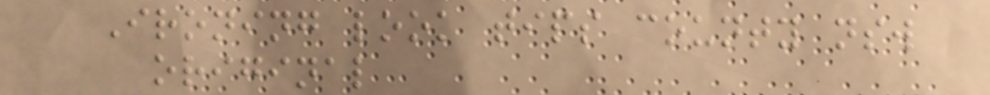Ironing look tips county nsw
original
